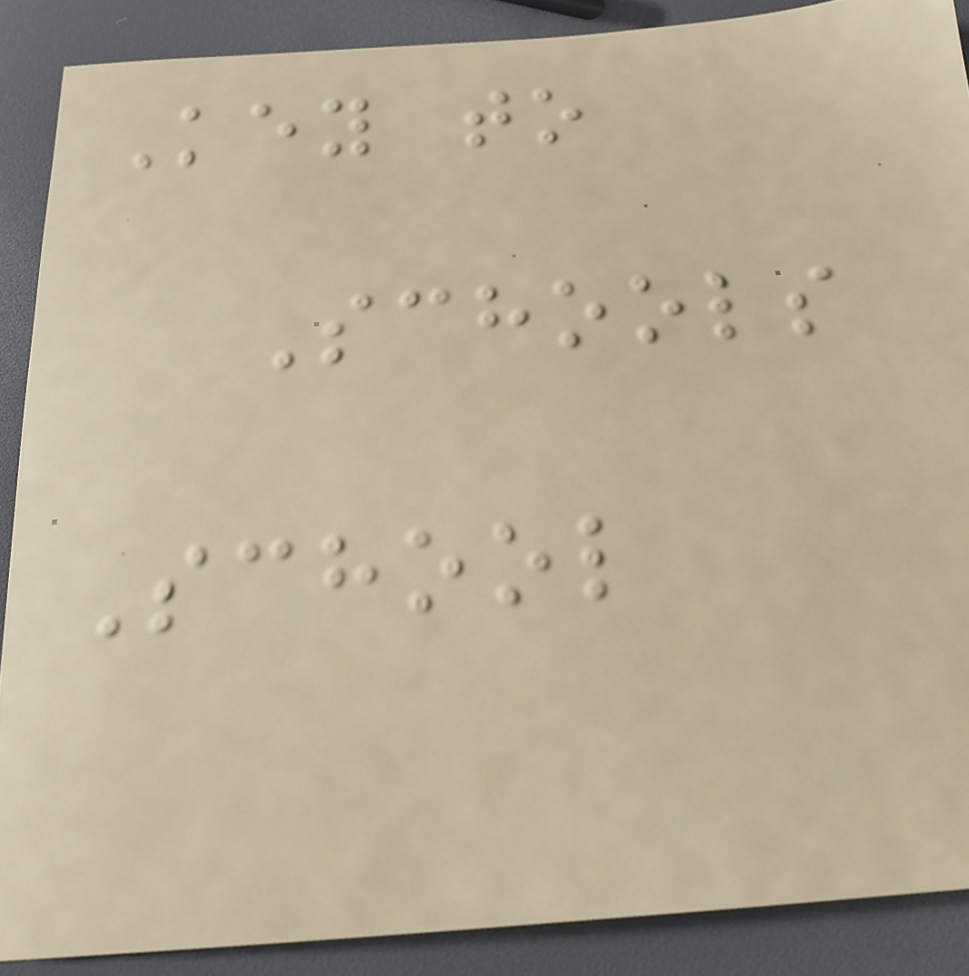Key to
Schools
School
